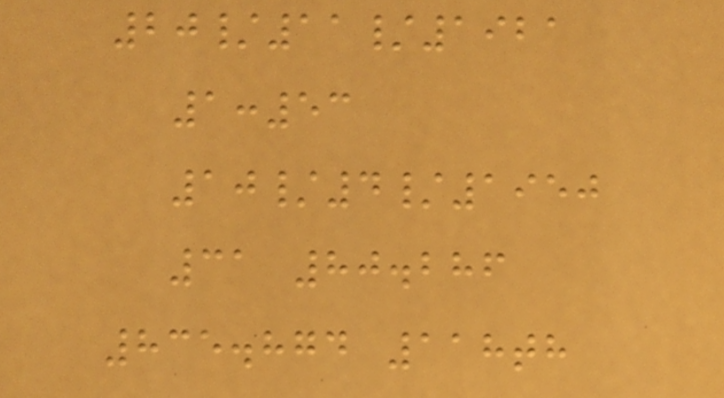20/11/1921
1:53
10/4/1950
31 80.286
835.874 118th
